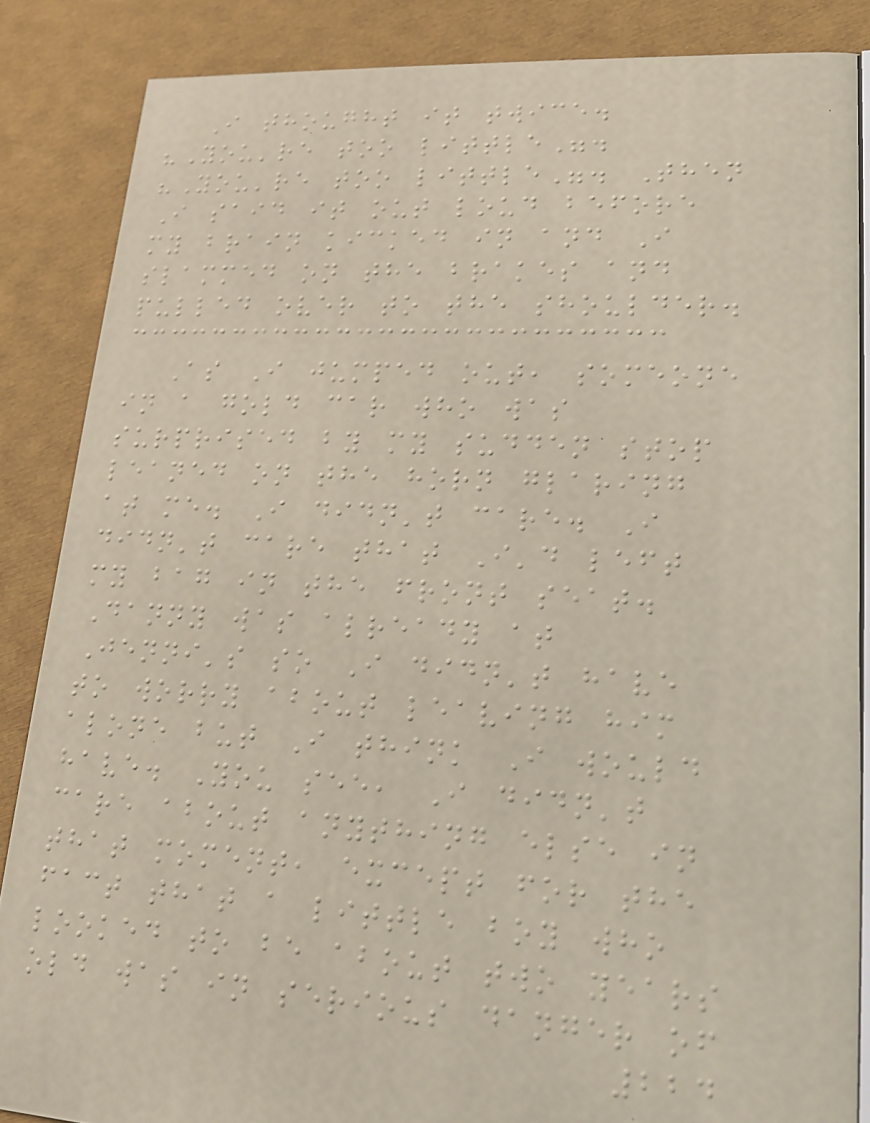I thought it twice.
"You're too little".
"You're too little". Then
I said it out loud before
my brain kicked in and I
slammed on the brakes and
pulled over to the shoulder.
As I jumped out, someone
in a gold car who was
surprised by my sudden stop
leaned on the horn glaring
at me. I didn't care. I
didn't care that I'd left
my bag in the front seat.
Danny was already at
Jenni's so I didn't have
to worry about leaving him
alone but I think I would
have. You see, I didn't
care about anything else in
that moment, except for the
fact that a little boy who
looked to be about two years
old was in serious danger of
224
